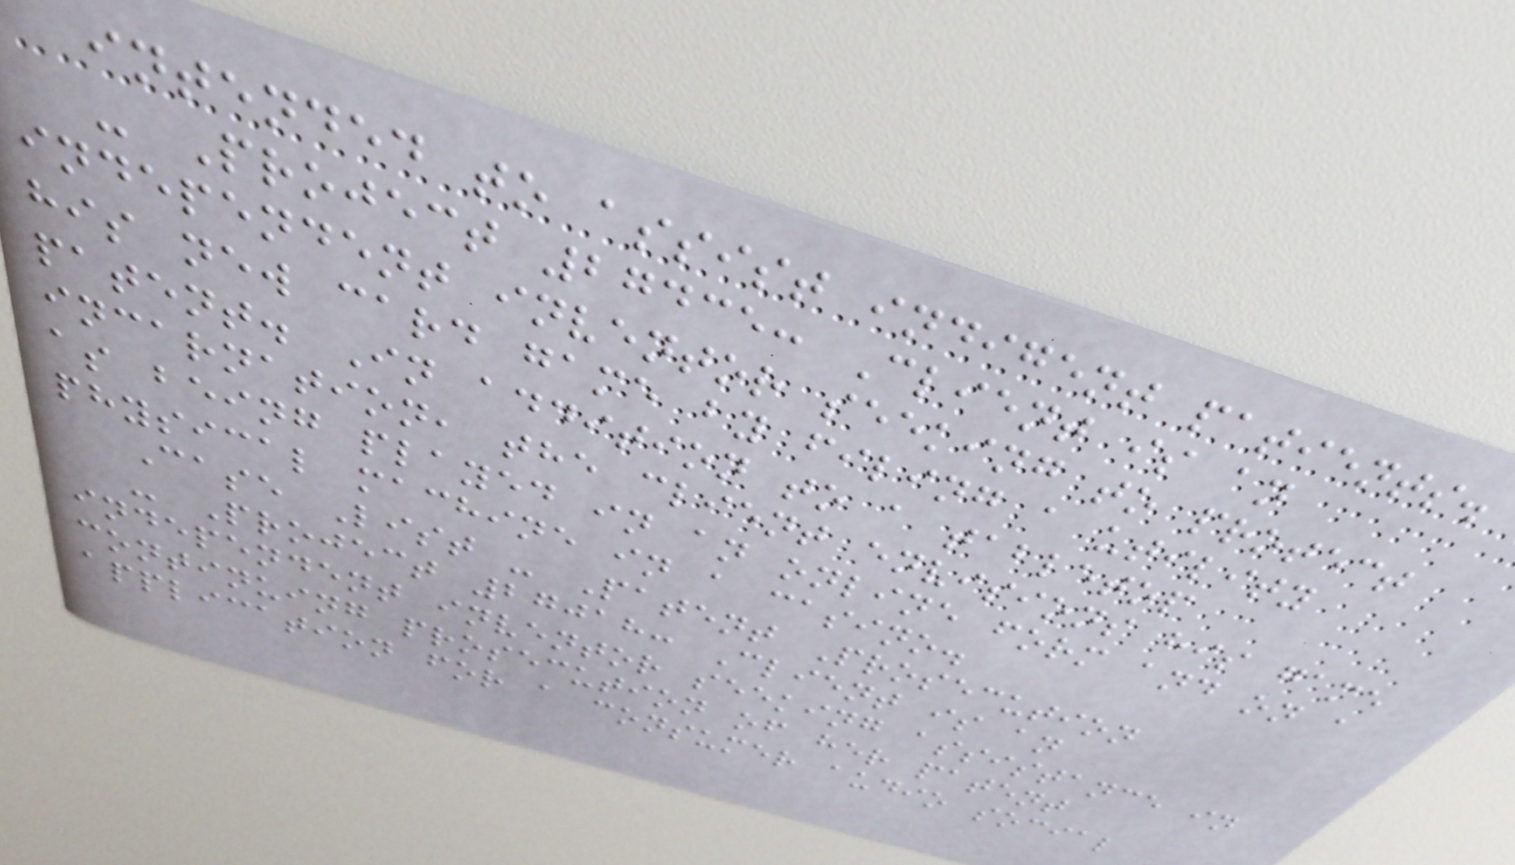intended to assist indigent patients.
- Project 27435: Client is an
independent inventor seeking to protect
his new card game by filing a utility
patent. In addition to a tabletop
incarnation, the client envisions his game
as being played in an online form and on a
physical machine in a casino.
Case List - Patent Prosecution
- Project 27018: Client is an
independent inventor seeking assistance in
continuing prosecution of her patent
application for a consumer audio social
